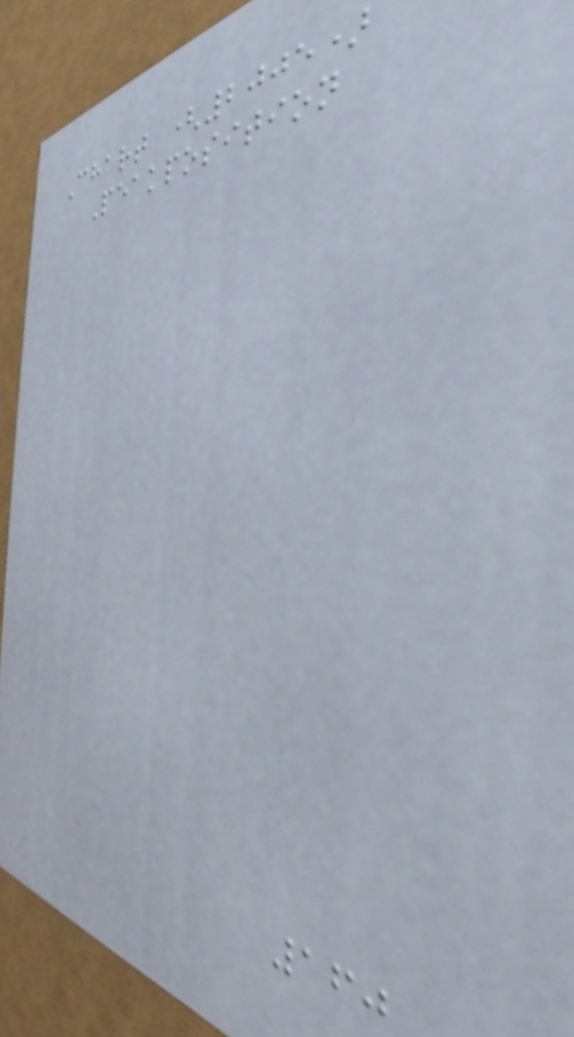Chart (2005)
Peakposition
160
